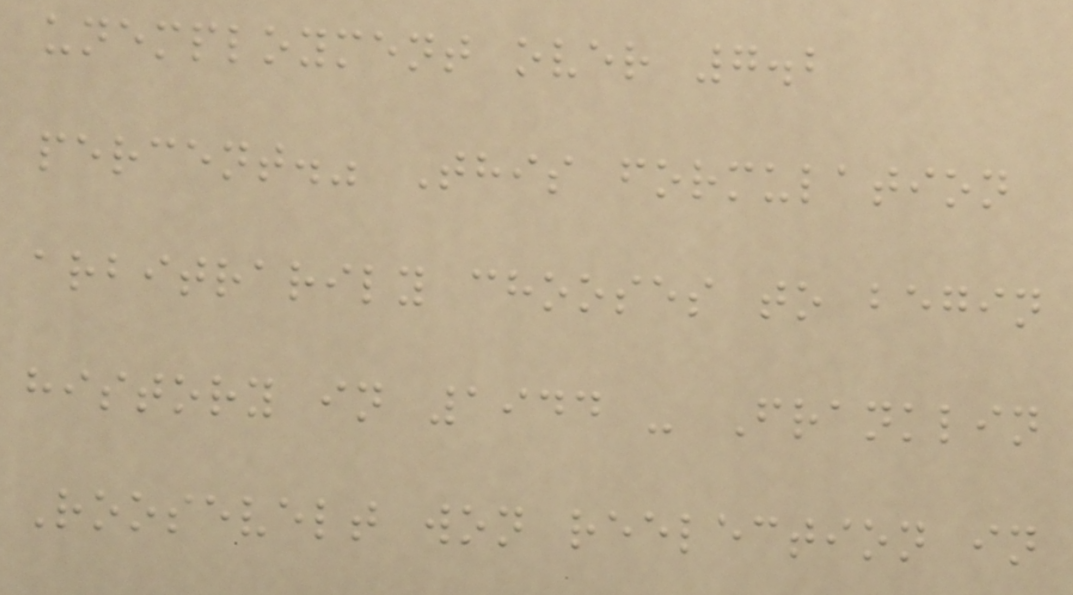unemployment over 7.2
percent." This formulation
arbitrarily chooses to begin
history in 1944 - Franklin
Roosevelt won reelection in
